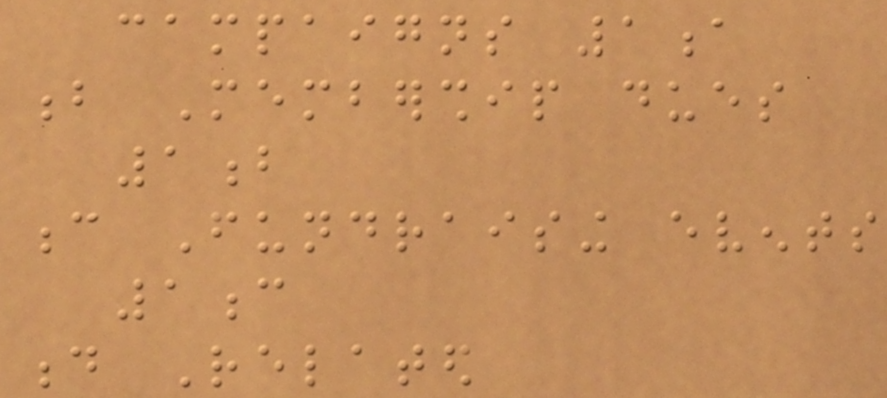campaigns 1a
b Membership dues
1b
c Fundraising events
1c
d Related
